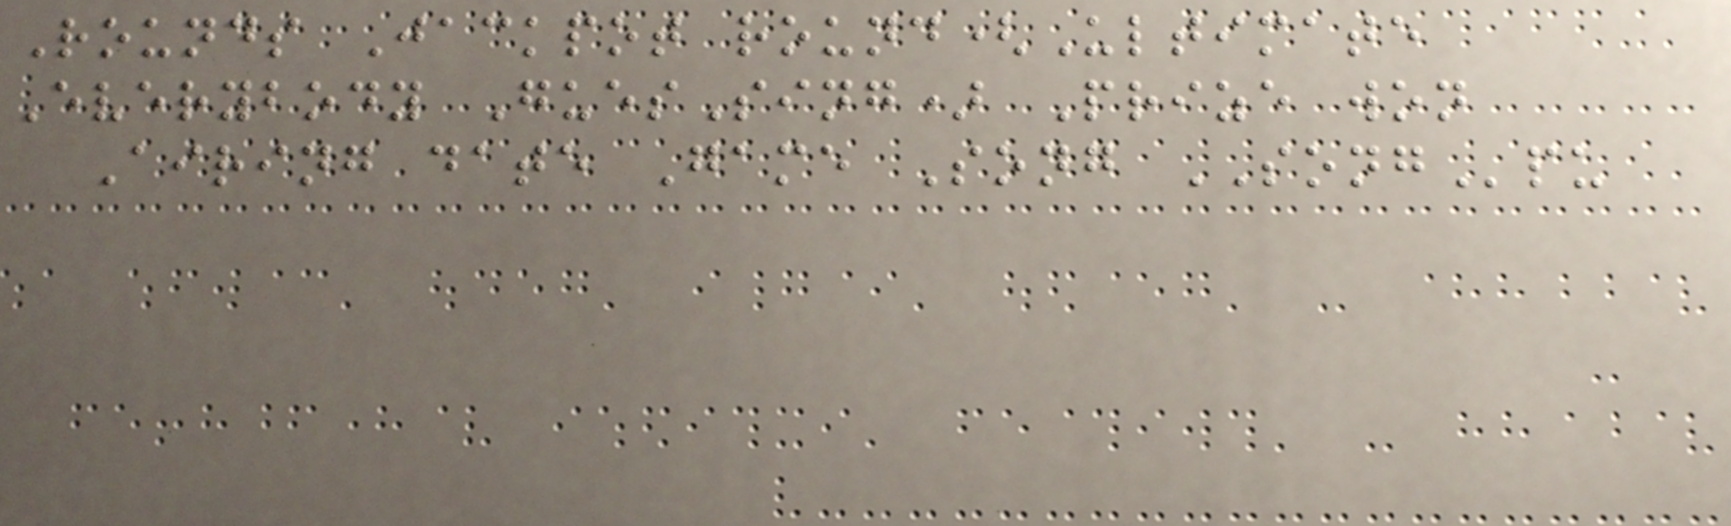Rounds Jackpot round(Ultimate
Everybody GuesSing) Prize won
Airing date Game Song SONGpu
